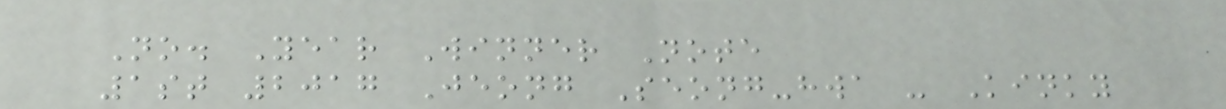No. Year Winner Note
1st 2017 Jeong Seong-hwa - Kinky
